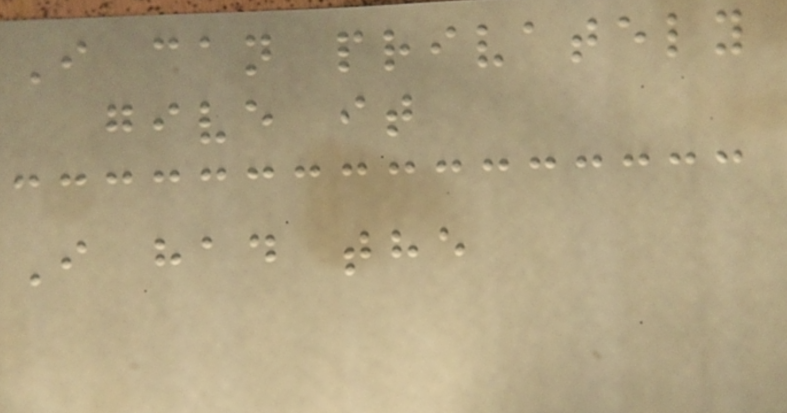I can privately
give it
I had the
